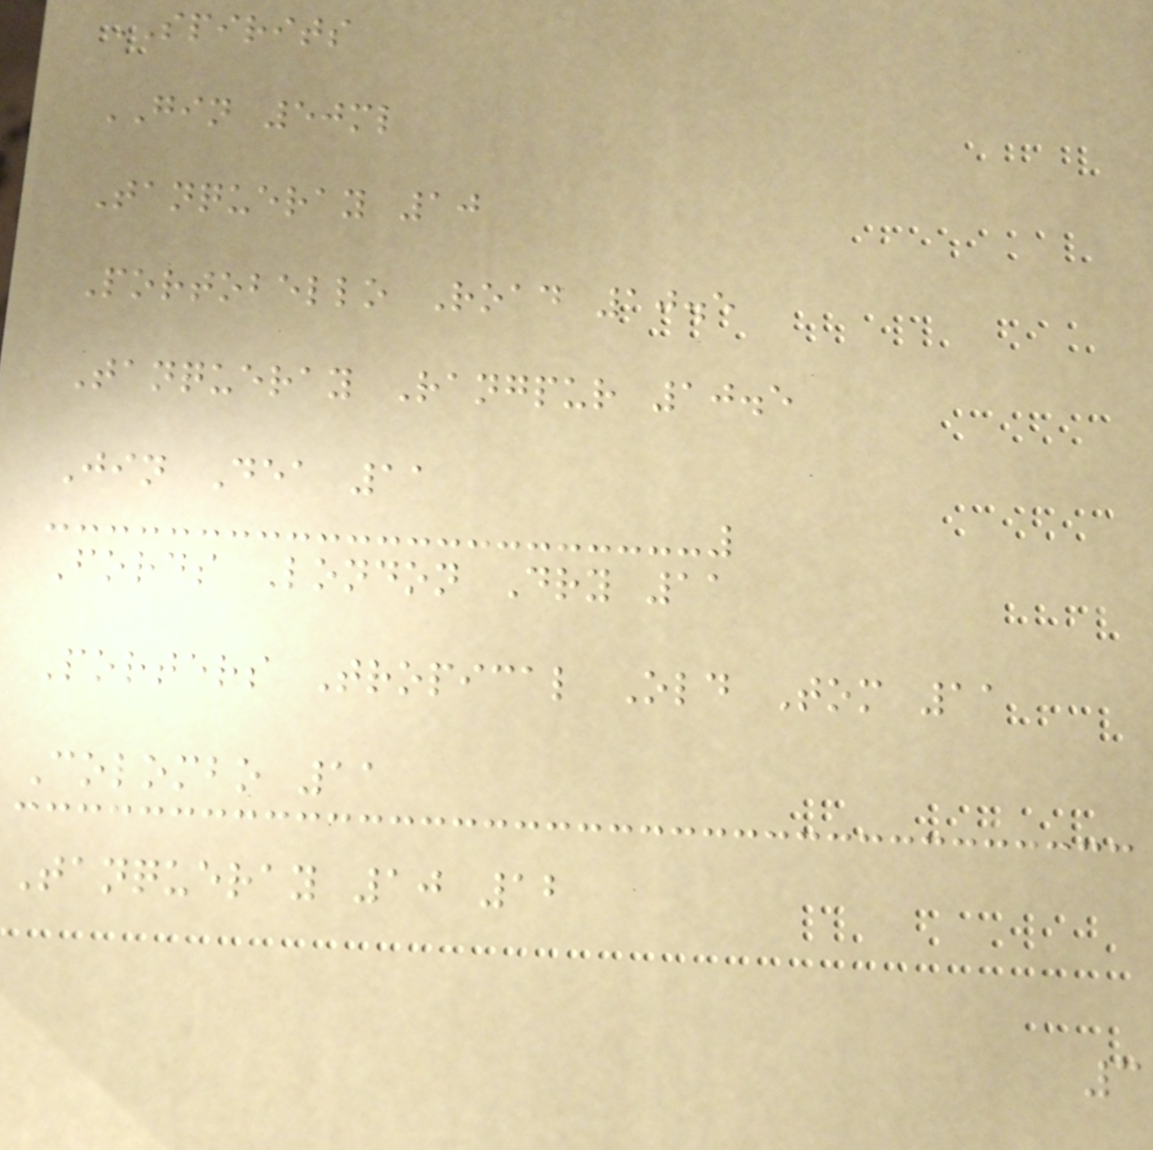SPIRITS
GIN 50ml
Tanqueray 10
Portobello Road 10.5
Tanqueray Rangpur 10.5
Jin Dea 11
Fords London Dry 11
Porters Tropical Old Tom 11
Colombo 11
Tanqueray 10 12
3
